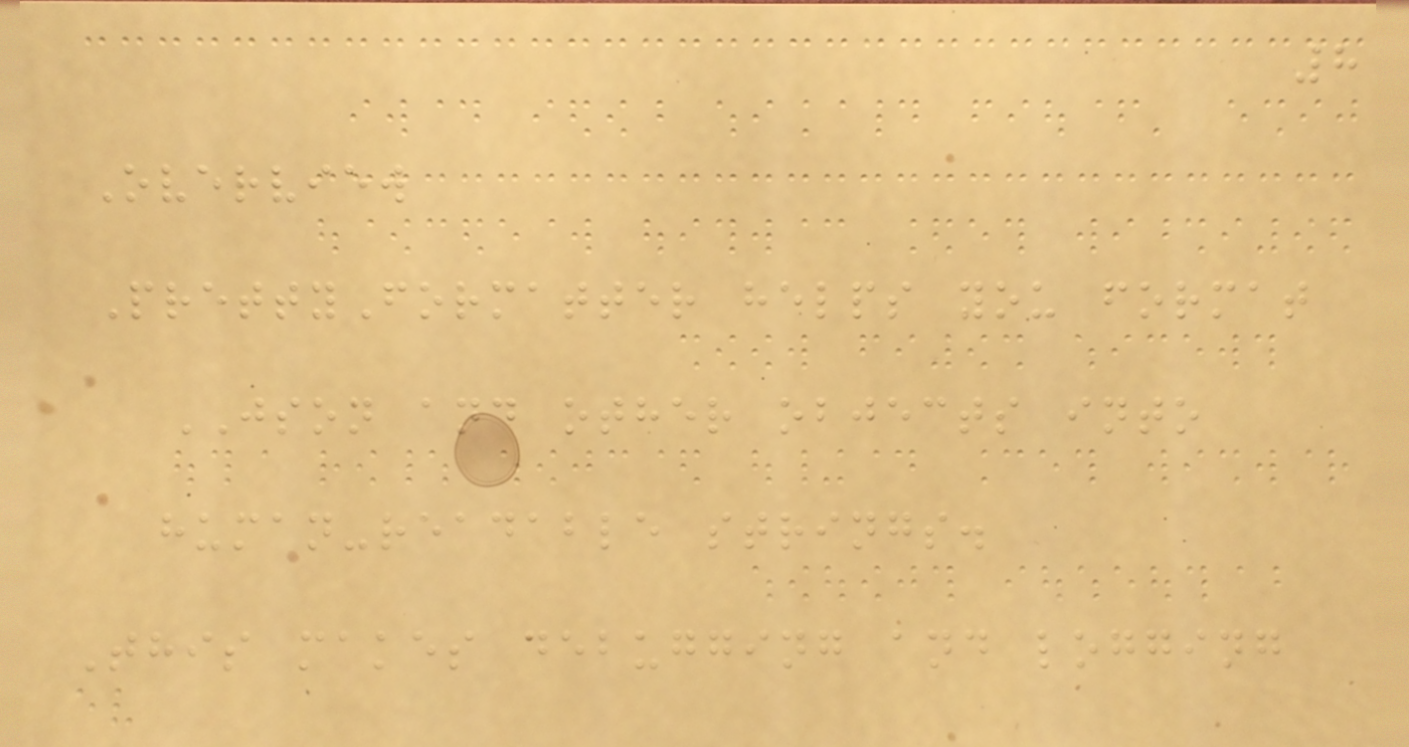8
Overview
PrettyFormatter helps you format
JSON and other objects into
human-readable strings.
This makes debugging and logging
